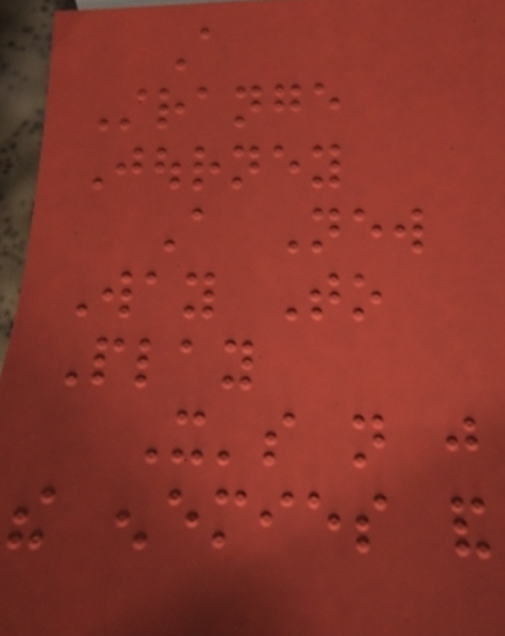A
Strange
Journey
A New
Way To
Play
It's not just
the enemies and
